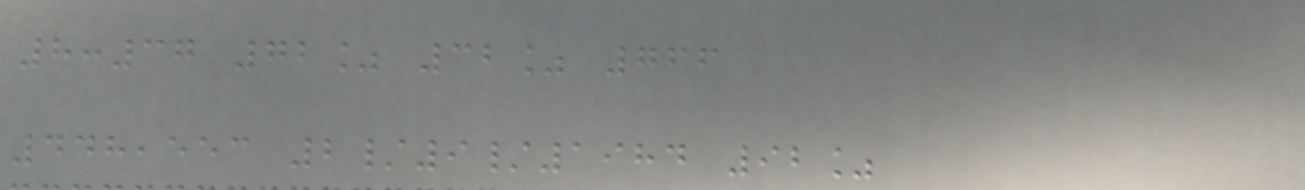8:37 72% 32% 766
448,553 2/9/1984 92%
